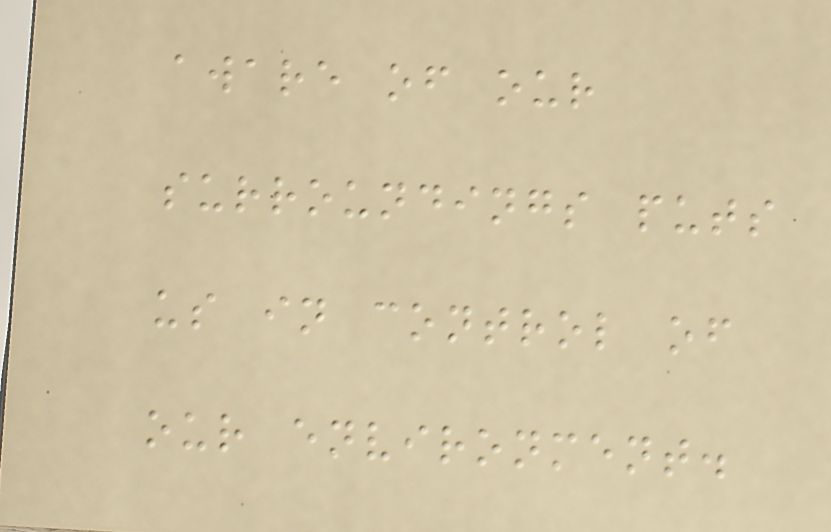aware of our
surroundings puts
us in control of
our environment.
